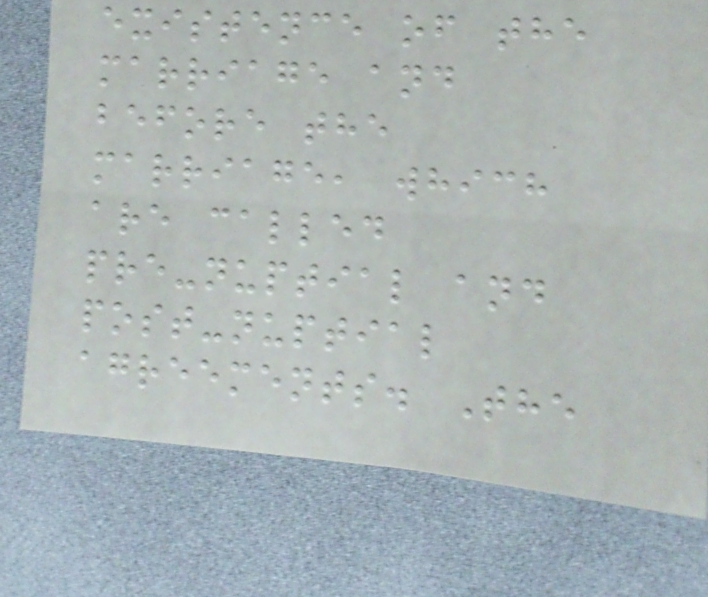existence of the
marriage and
before the
marriage, which
are called
pre-nuptial and
post-nuptial
agreements. The
